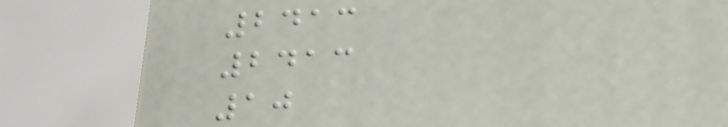2413
2413
10
